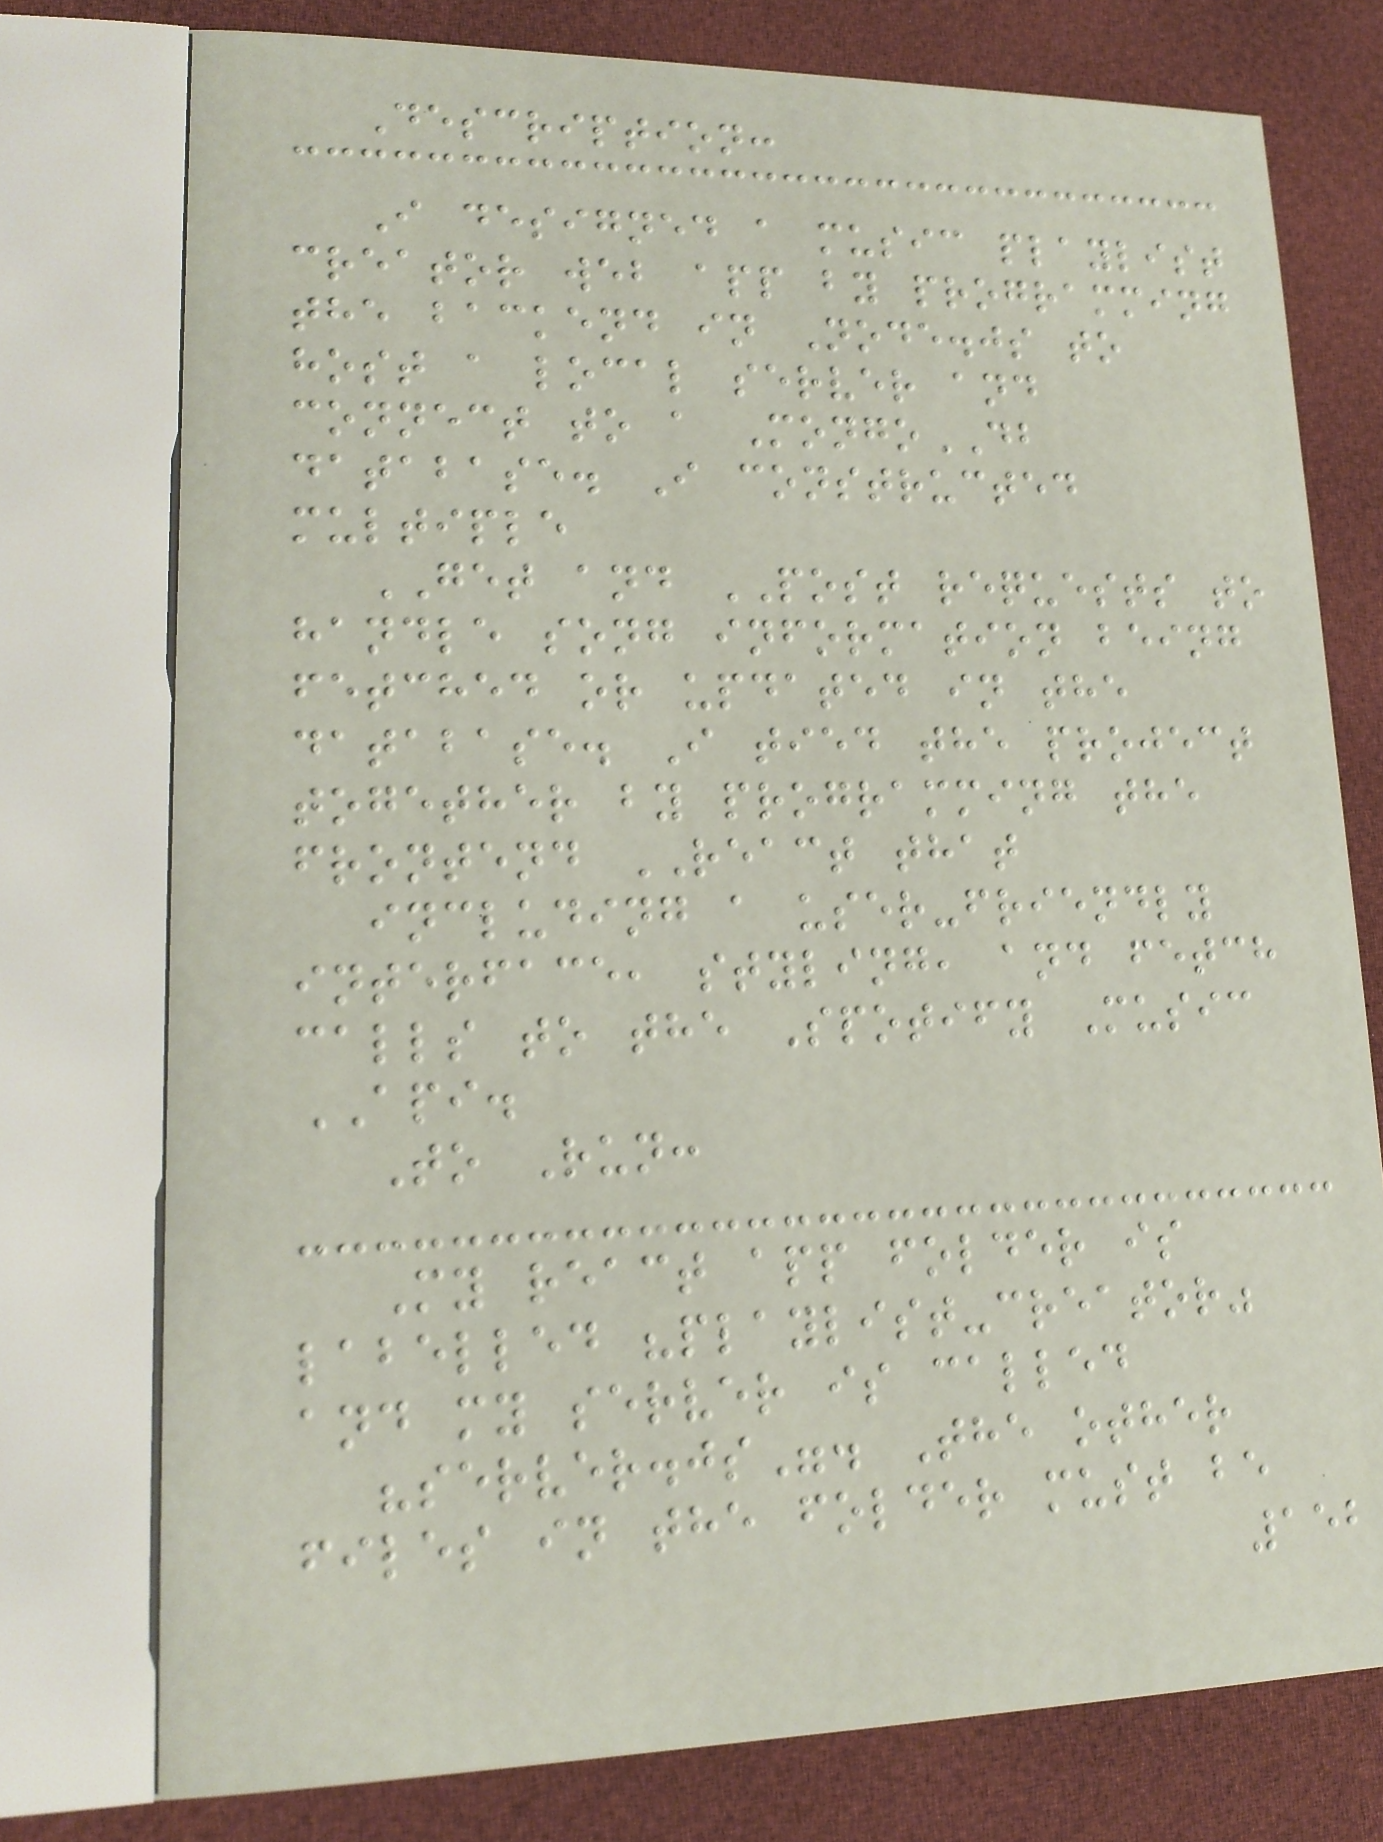Description:
I designed a music playlist
creator web app by programming
the backend in Node.js to
host a local server and
connect to a MongoDB
database. I constructed
multiple
GET and POST requests to
handle song information being
fetched or updated in the
database. I tied the project
together by programming the
frontend REACT that
including a user-friendly
interface, styling, and fetch
calls to the Spotify Music
API.
To Run:
My react app folder is
labelled "playlist-creator"
and my server is called
"server.js". The other
files in the folder must be
152
